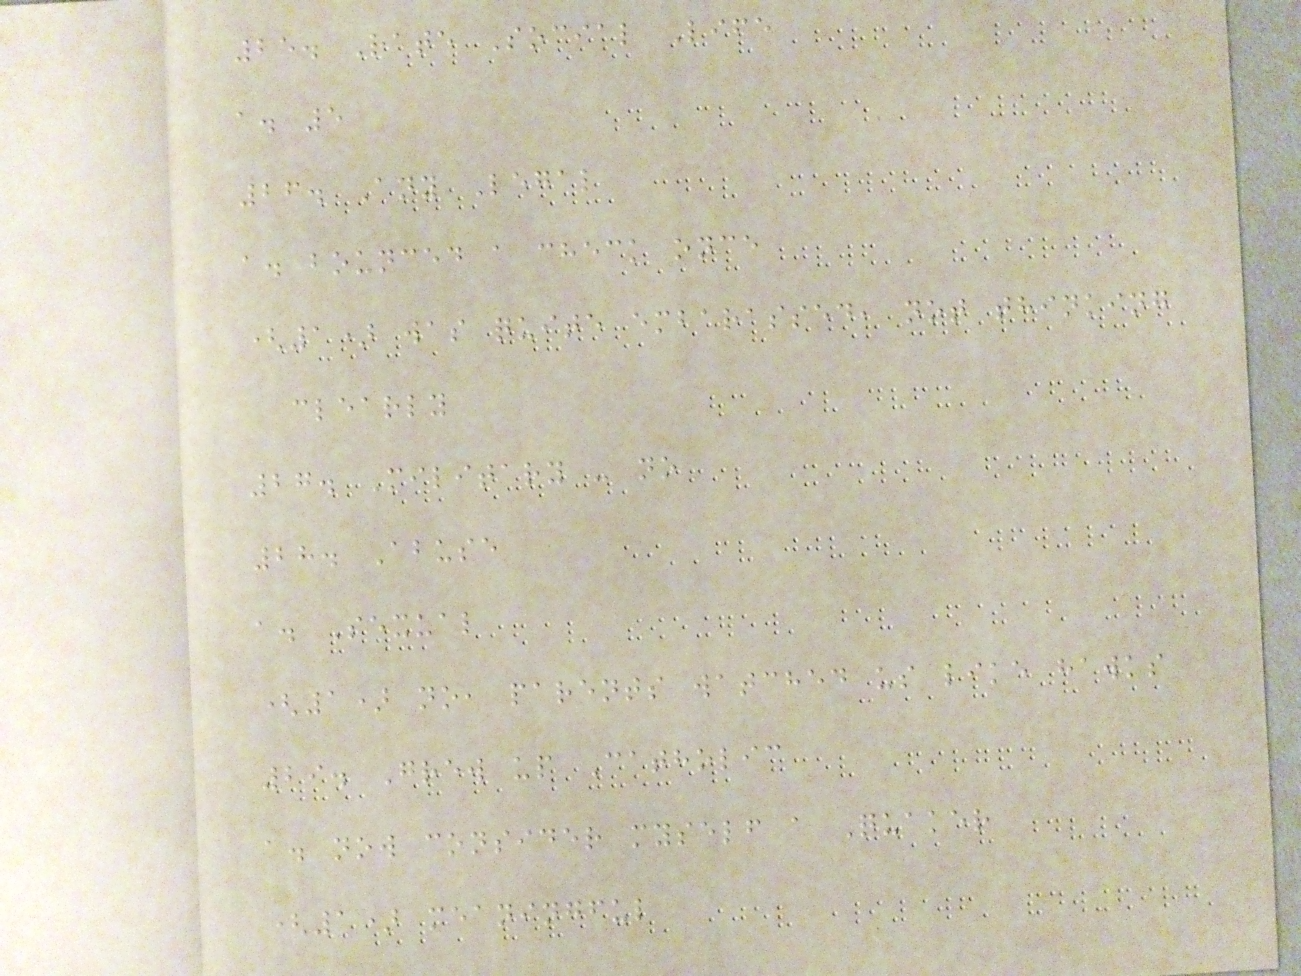25. Rate Social Life
a. 5
26. Any Legal
a. bounced a check once
(1) was quite embarassed, not thinking
clearly
27. Military - no
28. Abuse
a. Sexual
(1) no, parents watched us like hawks
29. Grew up Catholic
a. now consider myself a Quaker
(1) meaningful
